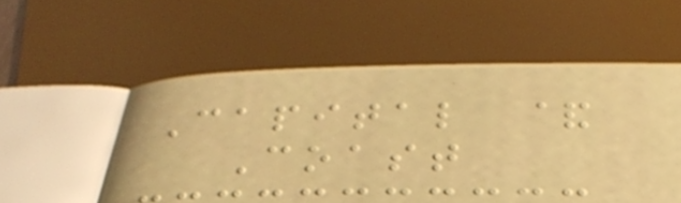Capital &
Coast
